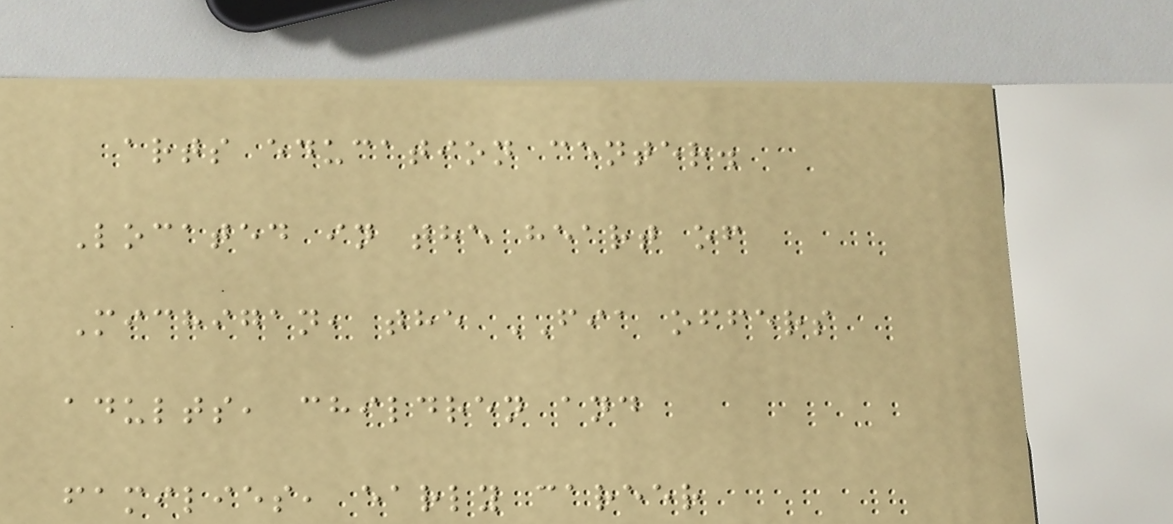arts education center.
Located in the heart of
Michigan, the FIA offers
adults, children and
families, early career
